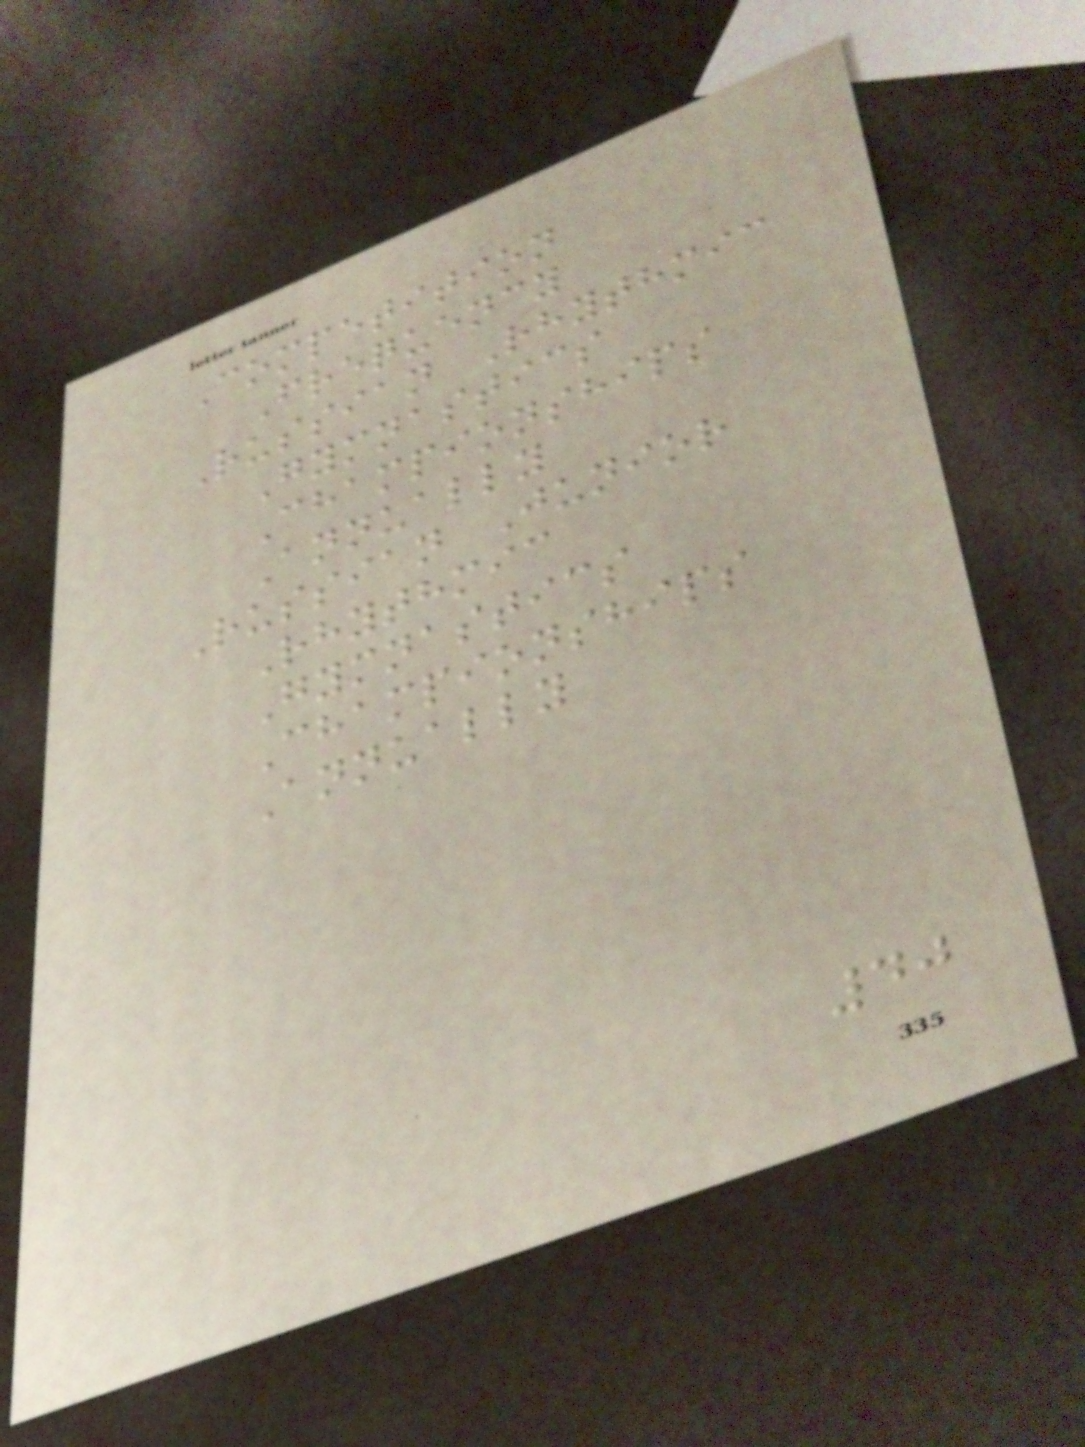Competition
Frequency
Russian Rhythmic
Gymnastics
Championships
Annually
Russian Junior
Rhythmic
Gymnastics
Championships
Annually
40
